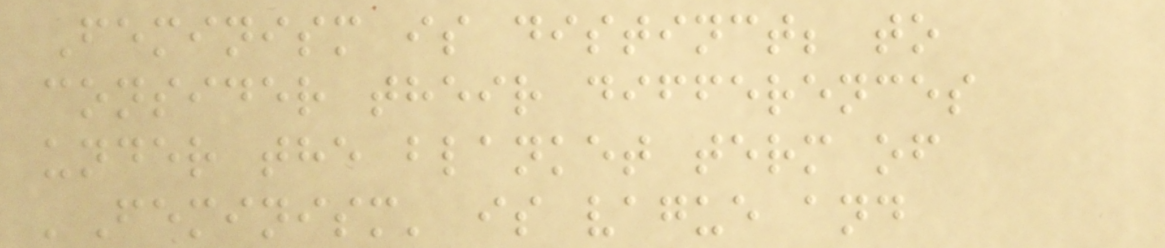Feminism is distinct; to
consider their differences
under the blanket term of
'Feminism' is vague and
